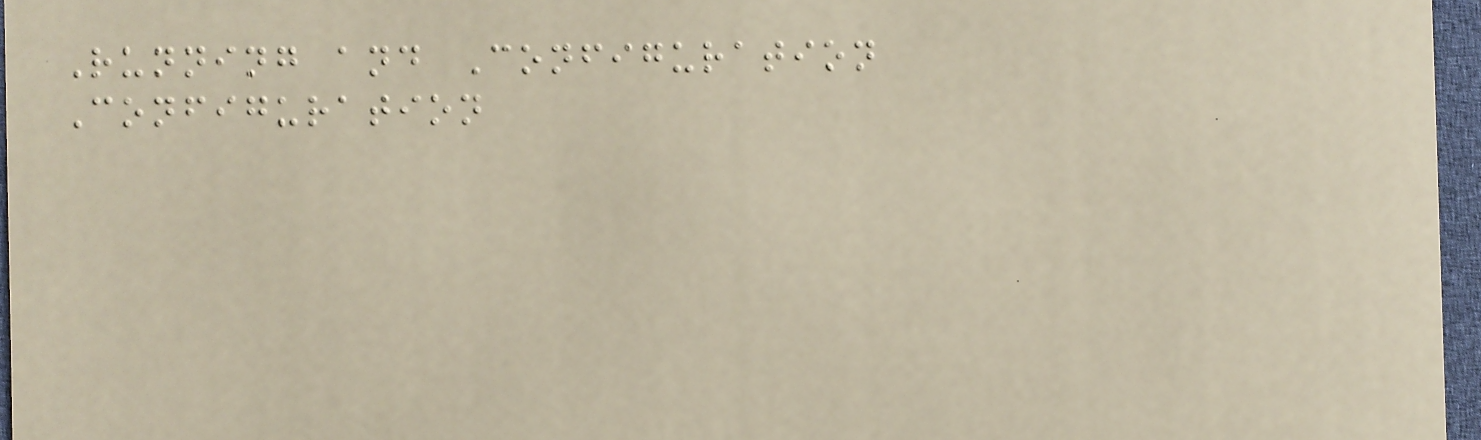Running and Configuration
Configuration
